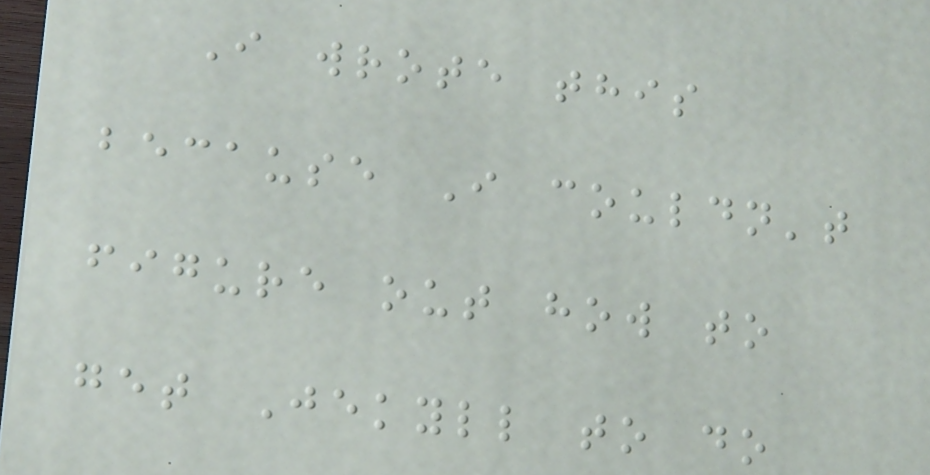I wrote this
because I couldn't
figure out how to
get Jekyll to do
